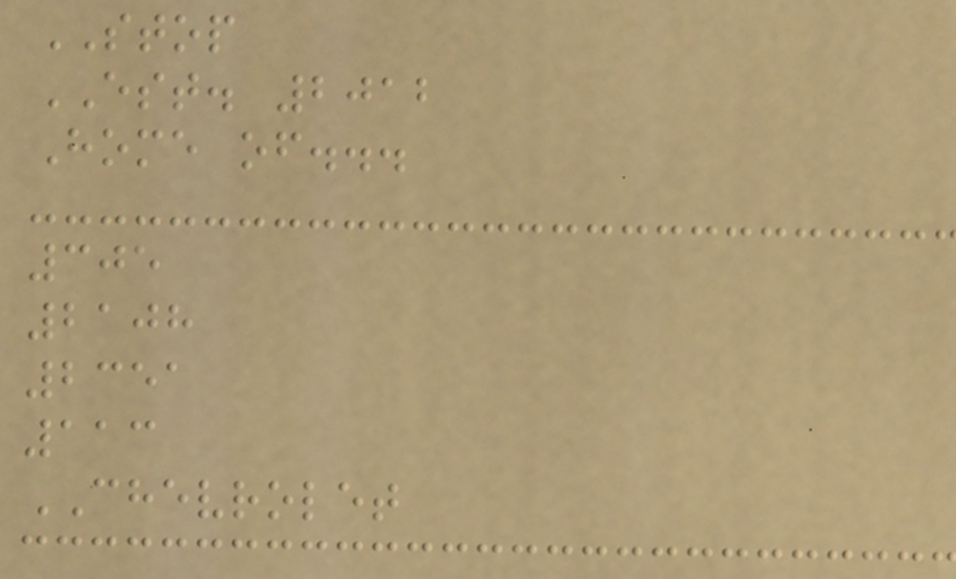STOP
EST. 2012
Home of...
305
2108
2351
113
CHEVROLET
